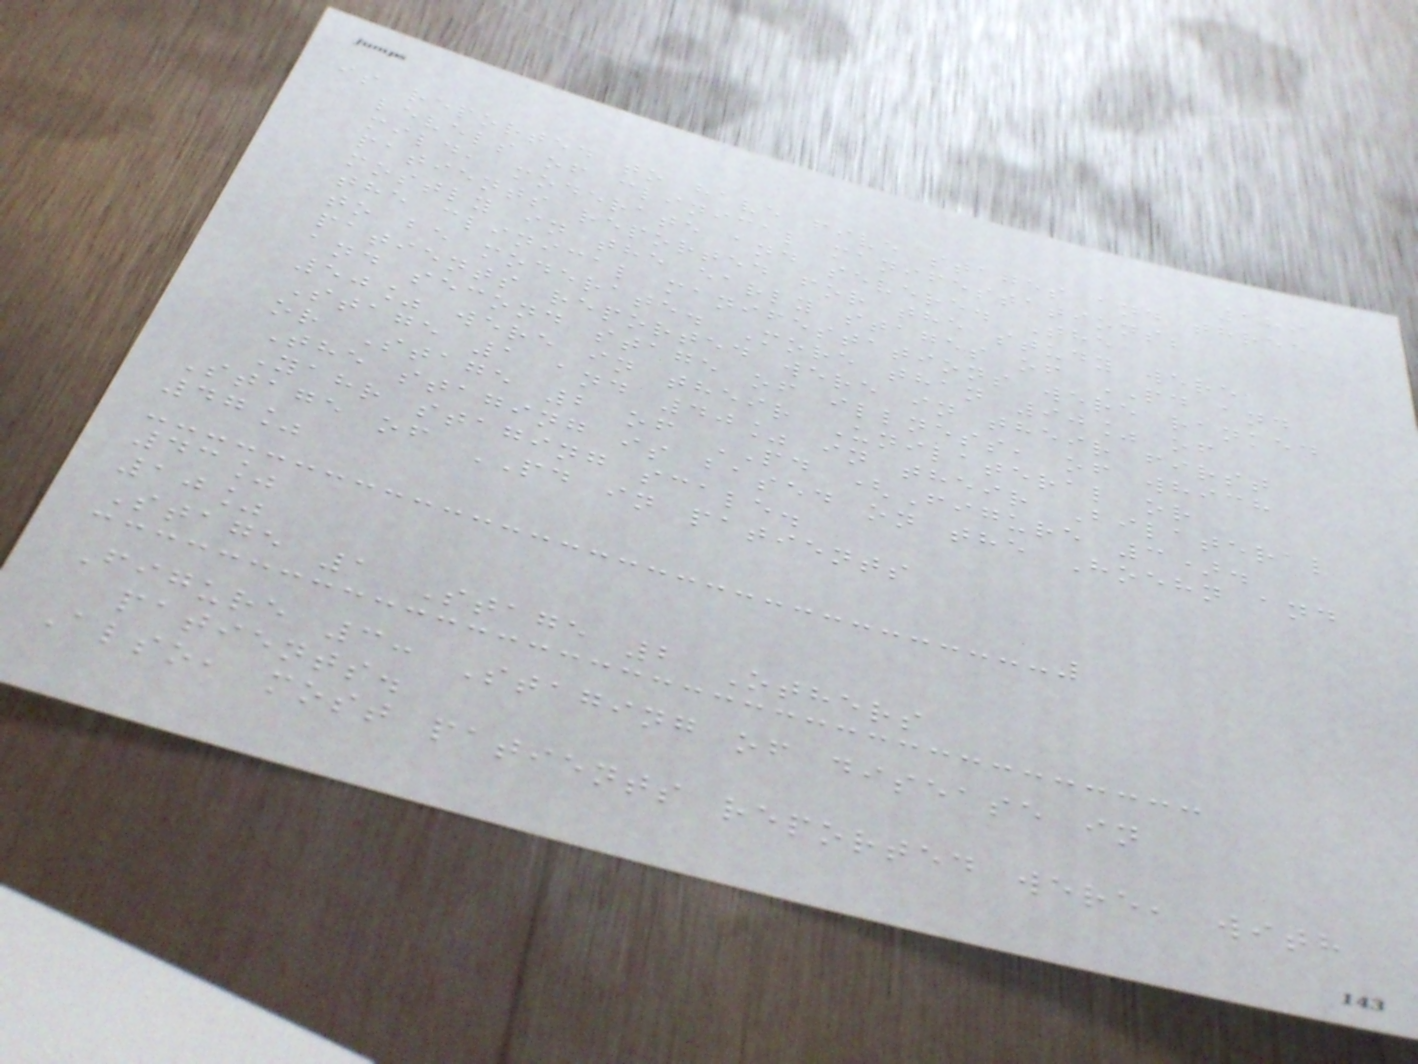189
is reported to have five stages and three
levels of clinical manifestations;
mild, moderate and severe. The
patients reported for the study were
mostly in the early stages of PD and
the clinical manifestations were ranked
to be moderate. More than 90% of
patients reported were in their first
and second stage of illness, of which
50% were in their Unilateral or
Stage 1 and 40% in their Bilateral
or Stage 2 of PD (Figure 3).
The staging is based on the Hoehn and
Yahr staging scale.
Stage of PD in patients
47%
43%
10%
Stage 1 Stage 2 Others
Figure 3: Staging of disease in
patients.
Also, most patients reported were, with
